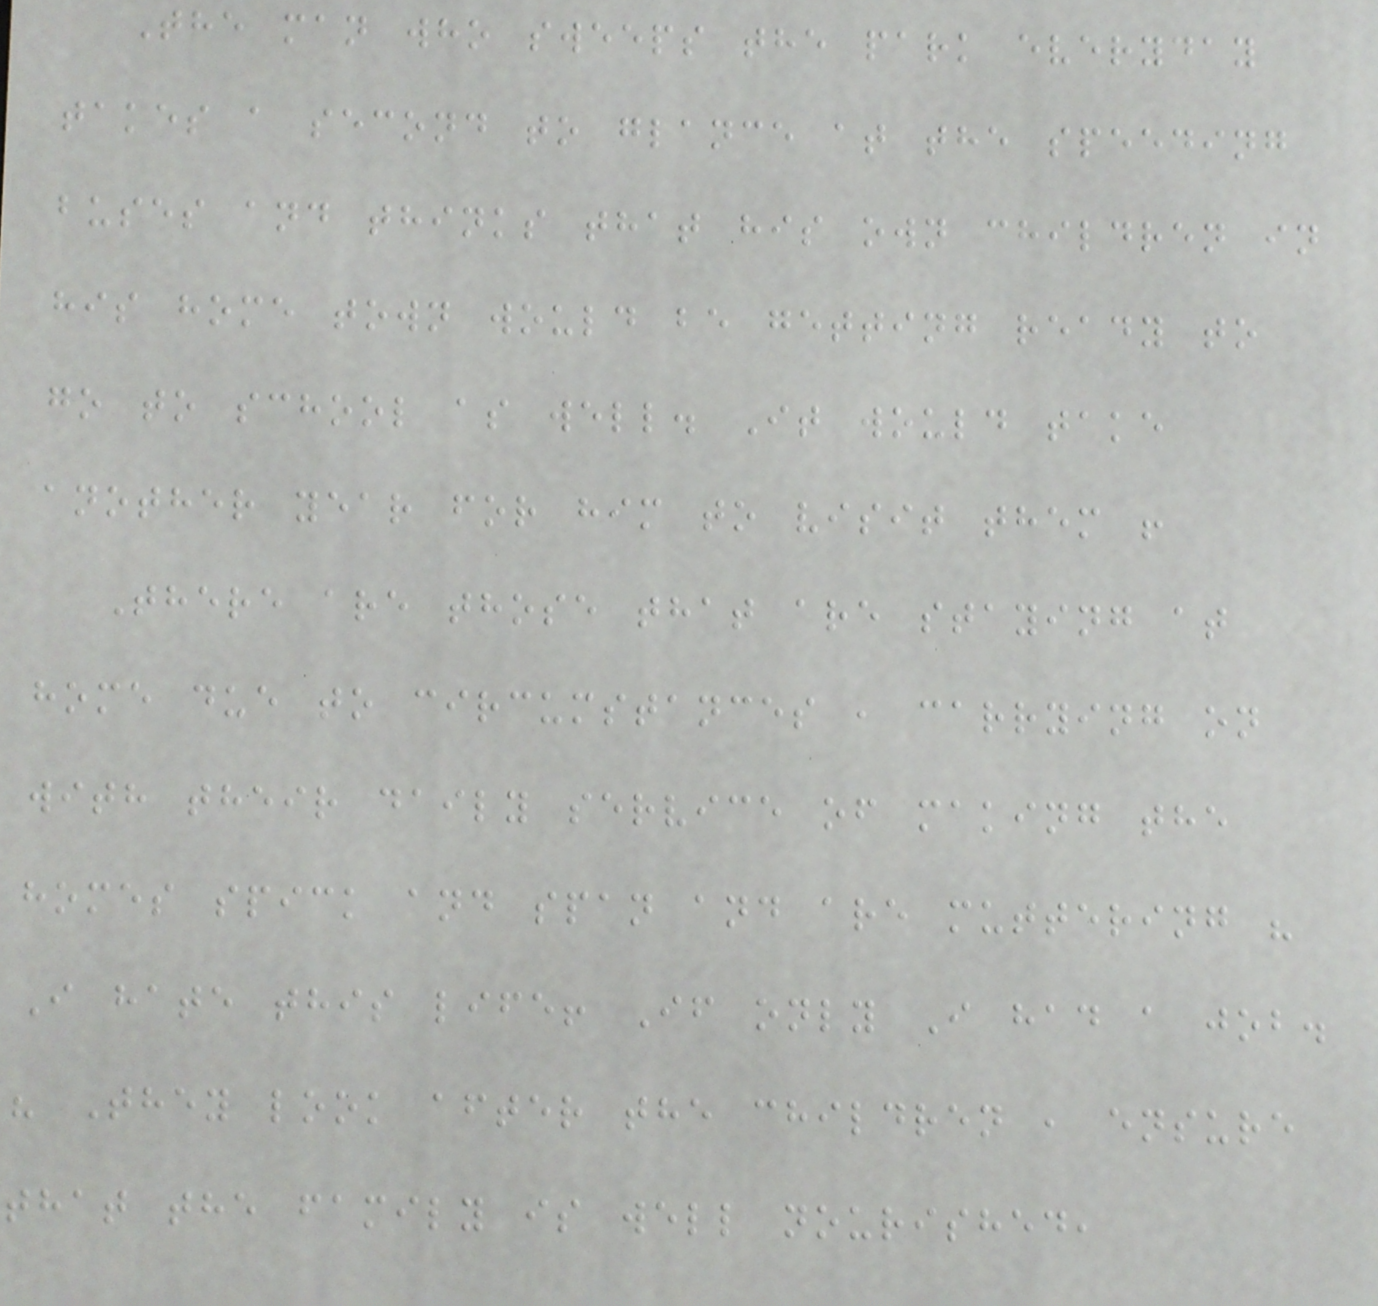The man who sweeps the park everyday
takes a second to glance at the speeding
buses and thinks that his own children in
his home town would be getting ready to
go to school as well. It would take
another year for him to visit them !
There are those that are staying at
home due to circumstances , carrying on
with their daily service of making the
homes spick and span and are muttering "
I hate this life! If only I had a job.
" They look after the children , ensure
that the family is well nourished,
